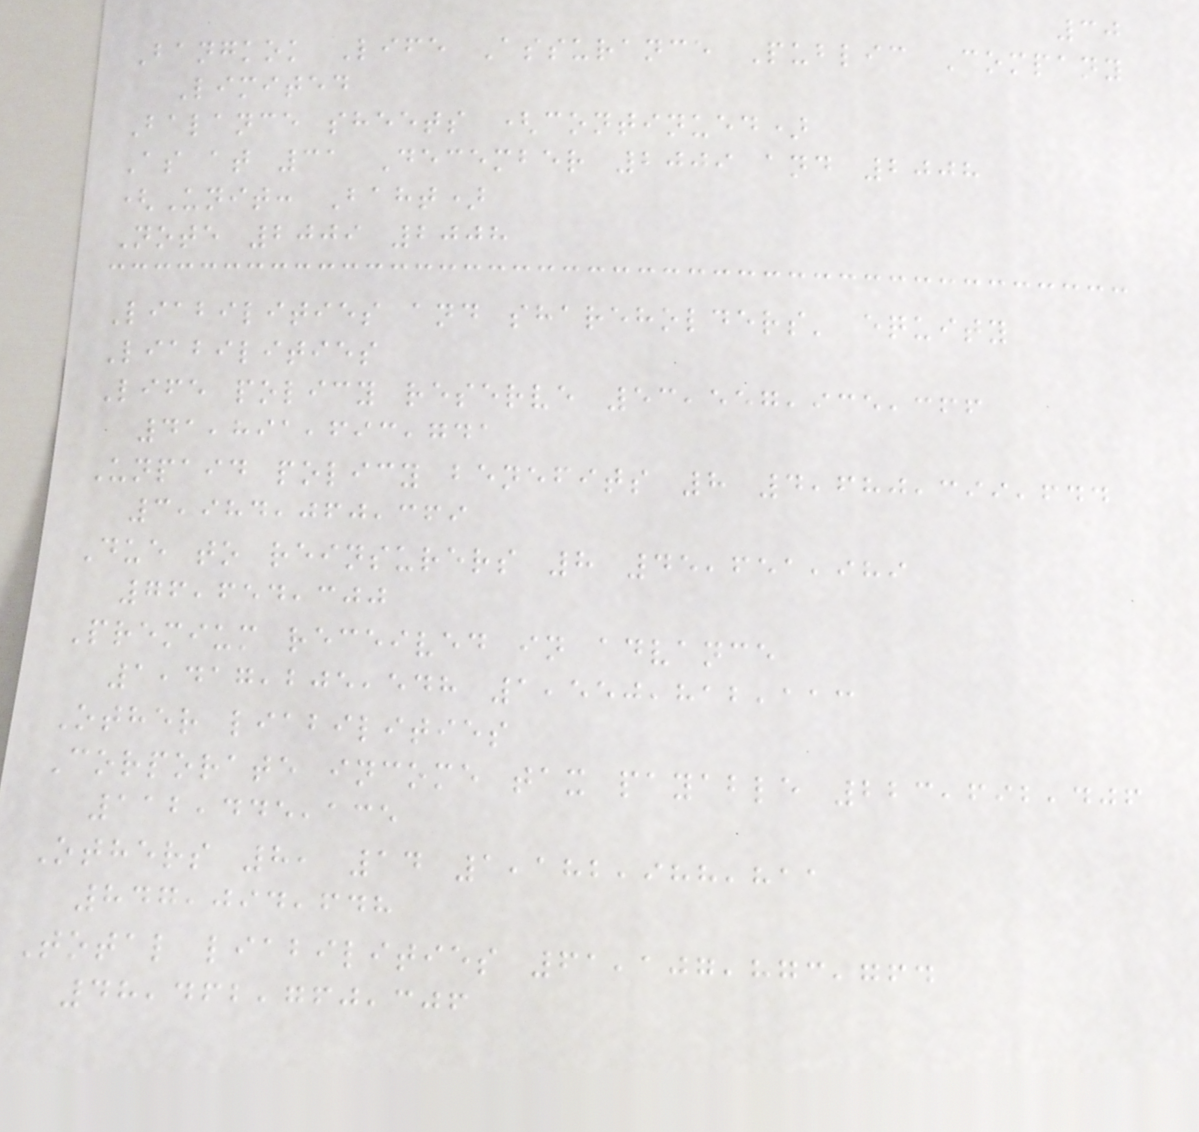30
Bangkok Life Assurance Public Company
Limited
Balance sheets (continued)
As at 31 December 2009 and 2008
(Unit: Baht)
Note 2009 2008
Liabilities and shareholders' equity
Liabilities
Life policy reserve 53,557,935,366
41,891,693,741
Unpaid policy benefits 8 4,680,399,644
3,984,060,369
Due to reinsurers 8 45,651,989
76,654,300
Premium received in advance
1,417,205,548 1,550,812,113
Other liabilities
Corporate income tax payable 223,692,406
112,445,135
Others 8, 14 1,182,988,811
847,094,648
Total liabilities 61,107,873,764
48,462,760,306
